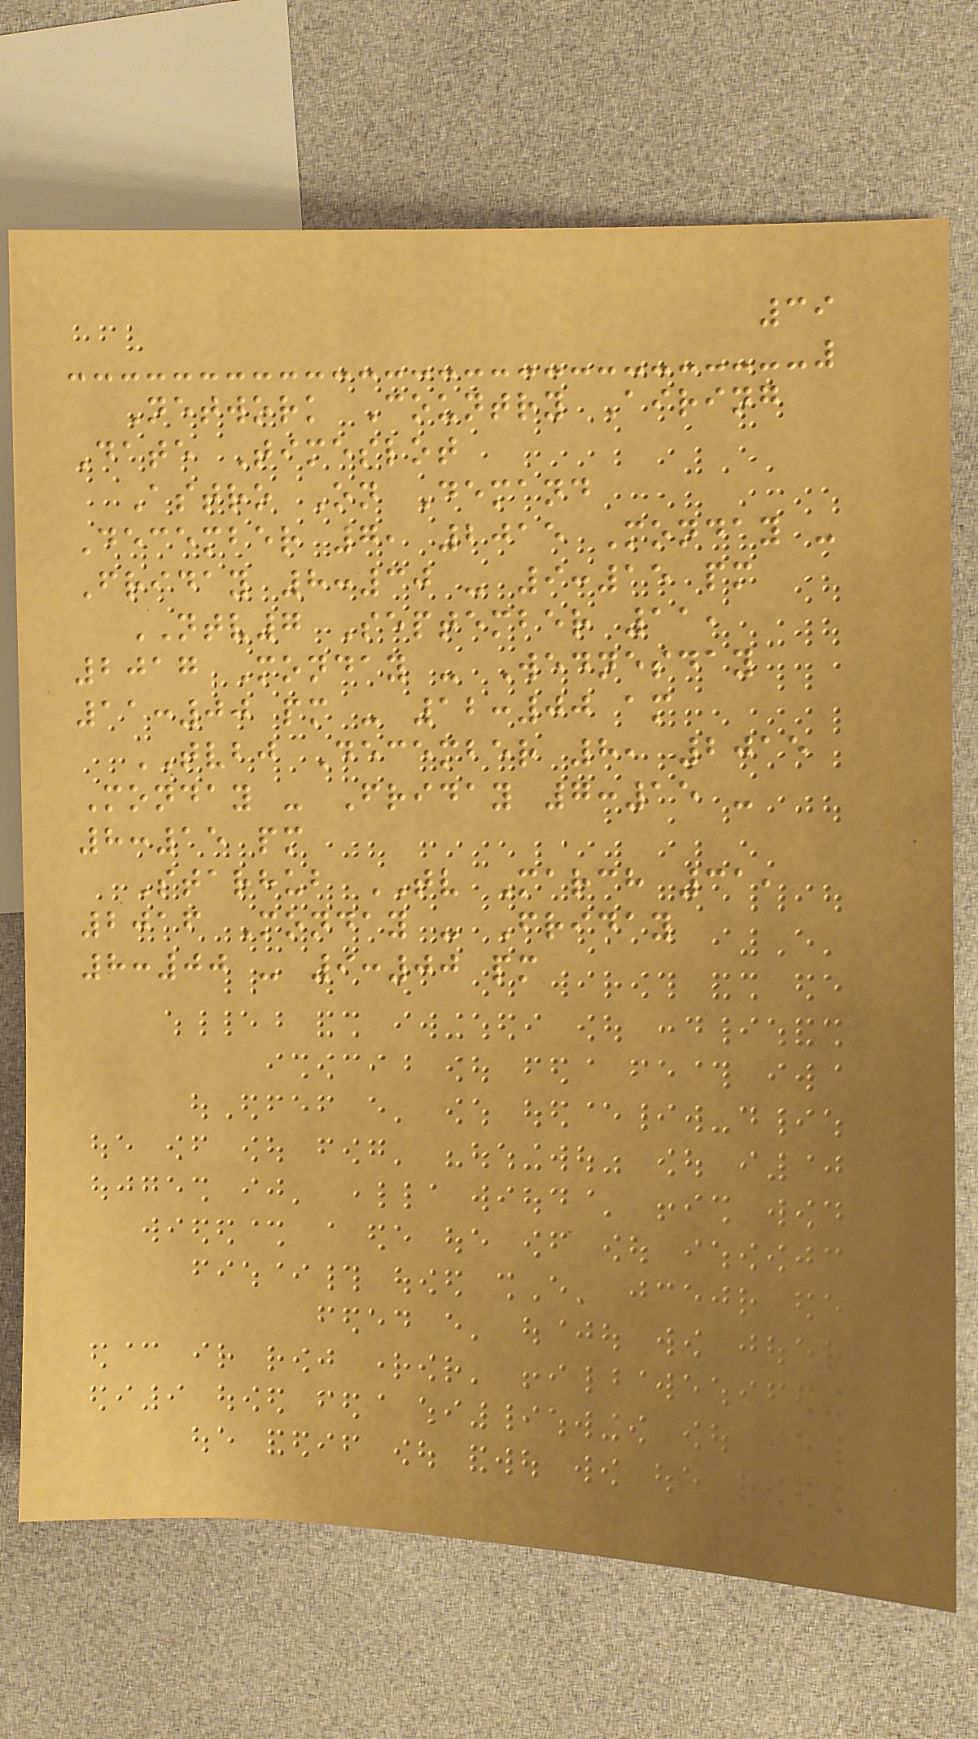39
Network Country Airing
Date Timeslot
Astro On Demand
December 7, 2015 Monday -
Friday 8:30 - 9:15 pm
NTV7 September 11,
2017 Monday - Wednesday
11:00 pm - 12:00 am
TVBJ December 8, 2015
Monday - Friday 7:15 -
8:15 pm
Starhub TV March 31,
2016 Monday - Friday
8:00 - 9:00 pm
